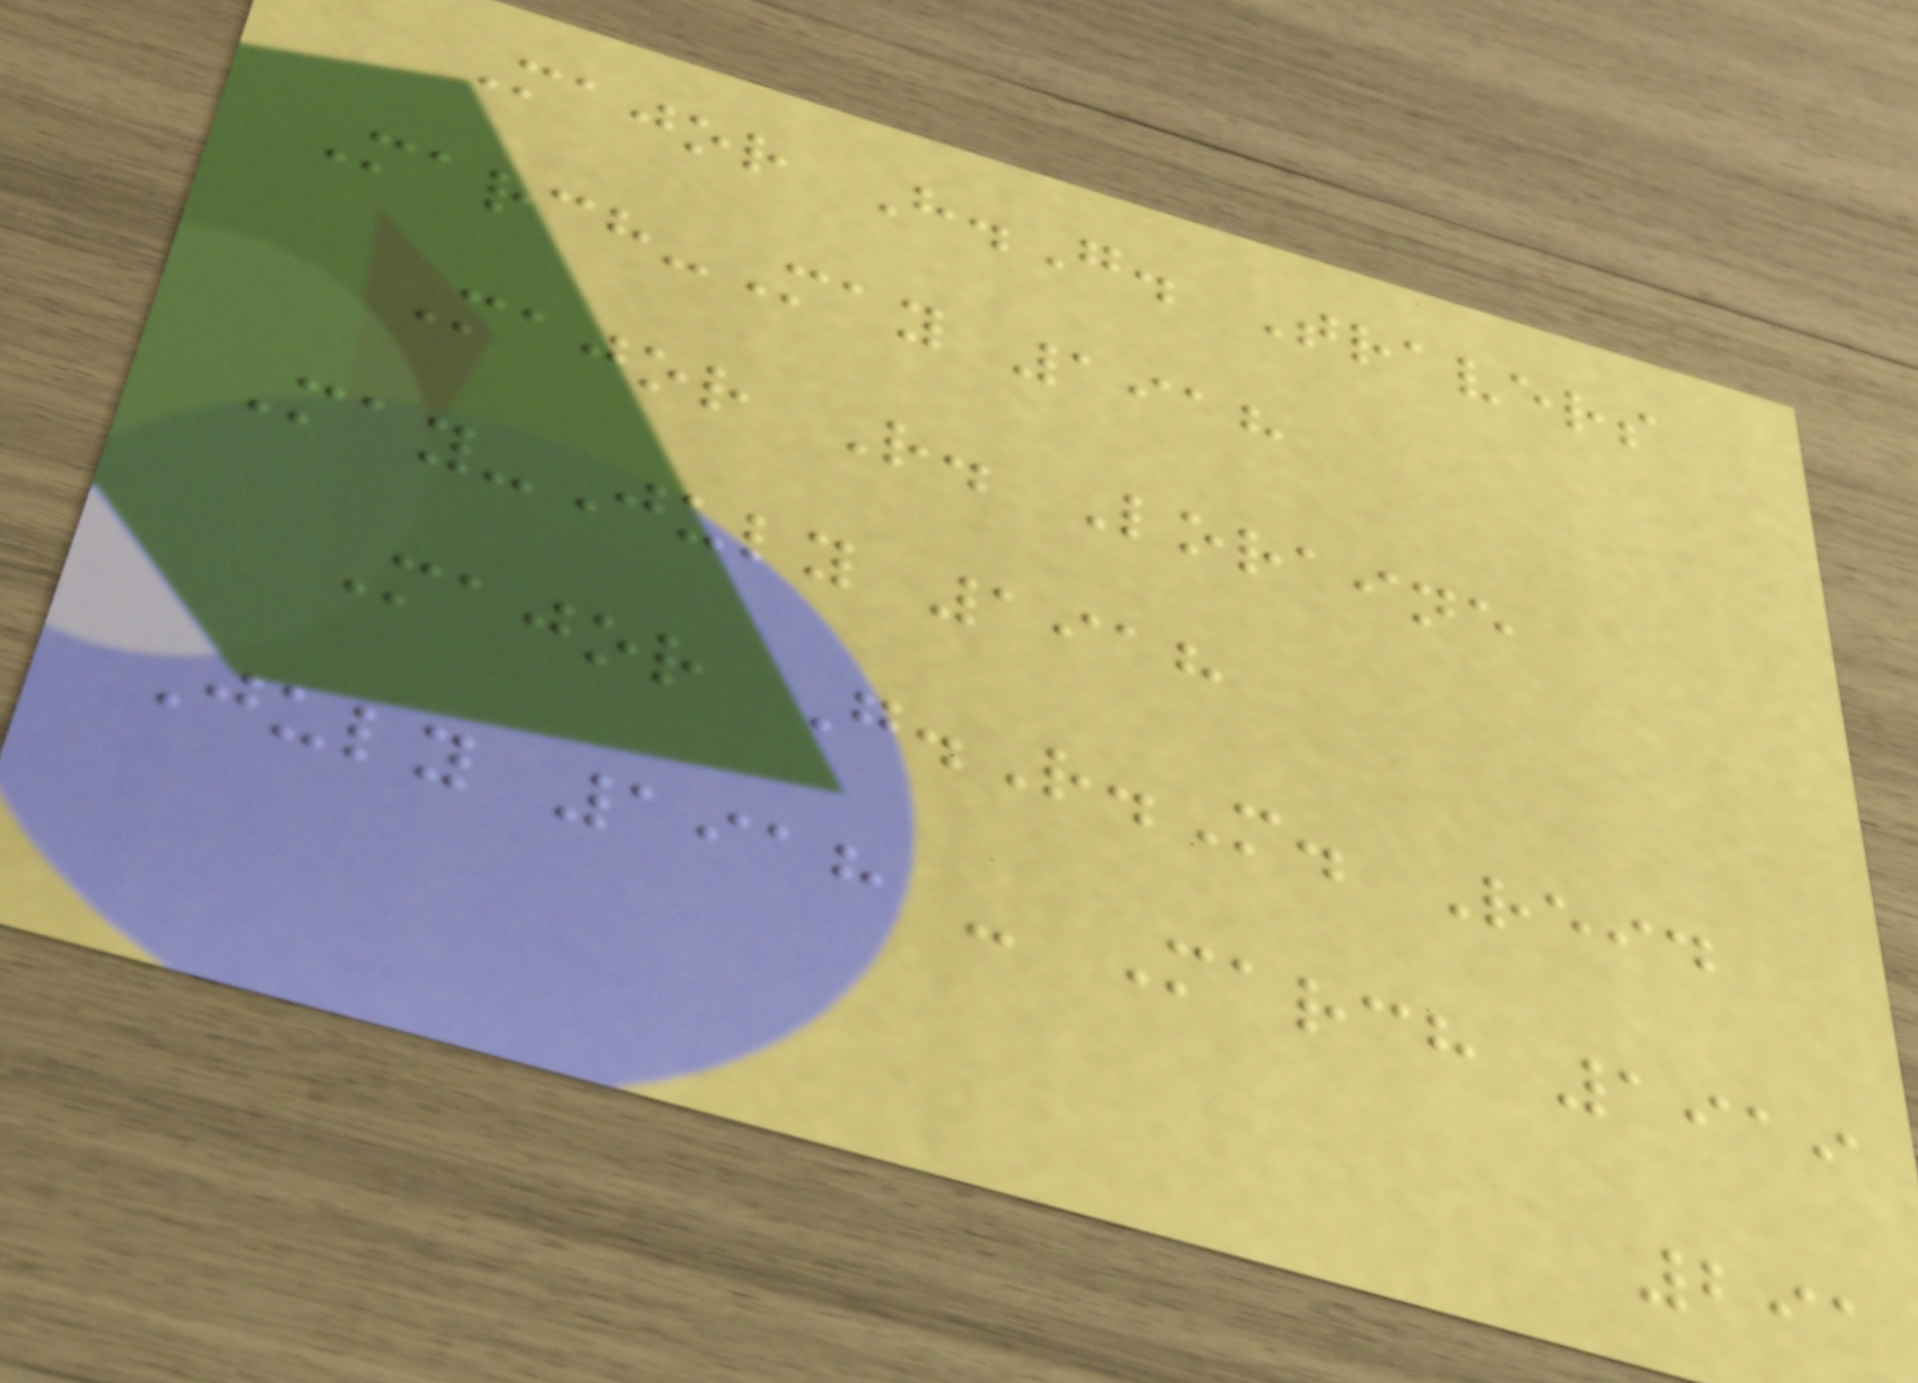Major H.G. Travers
March-May 1918
Major R. Loraine
May-July 1918
Major G.R.M. Reid
July 1918 - March 1919
291
